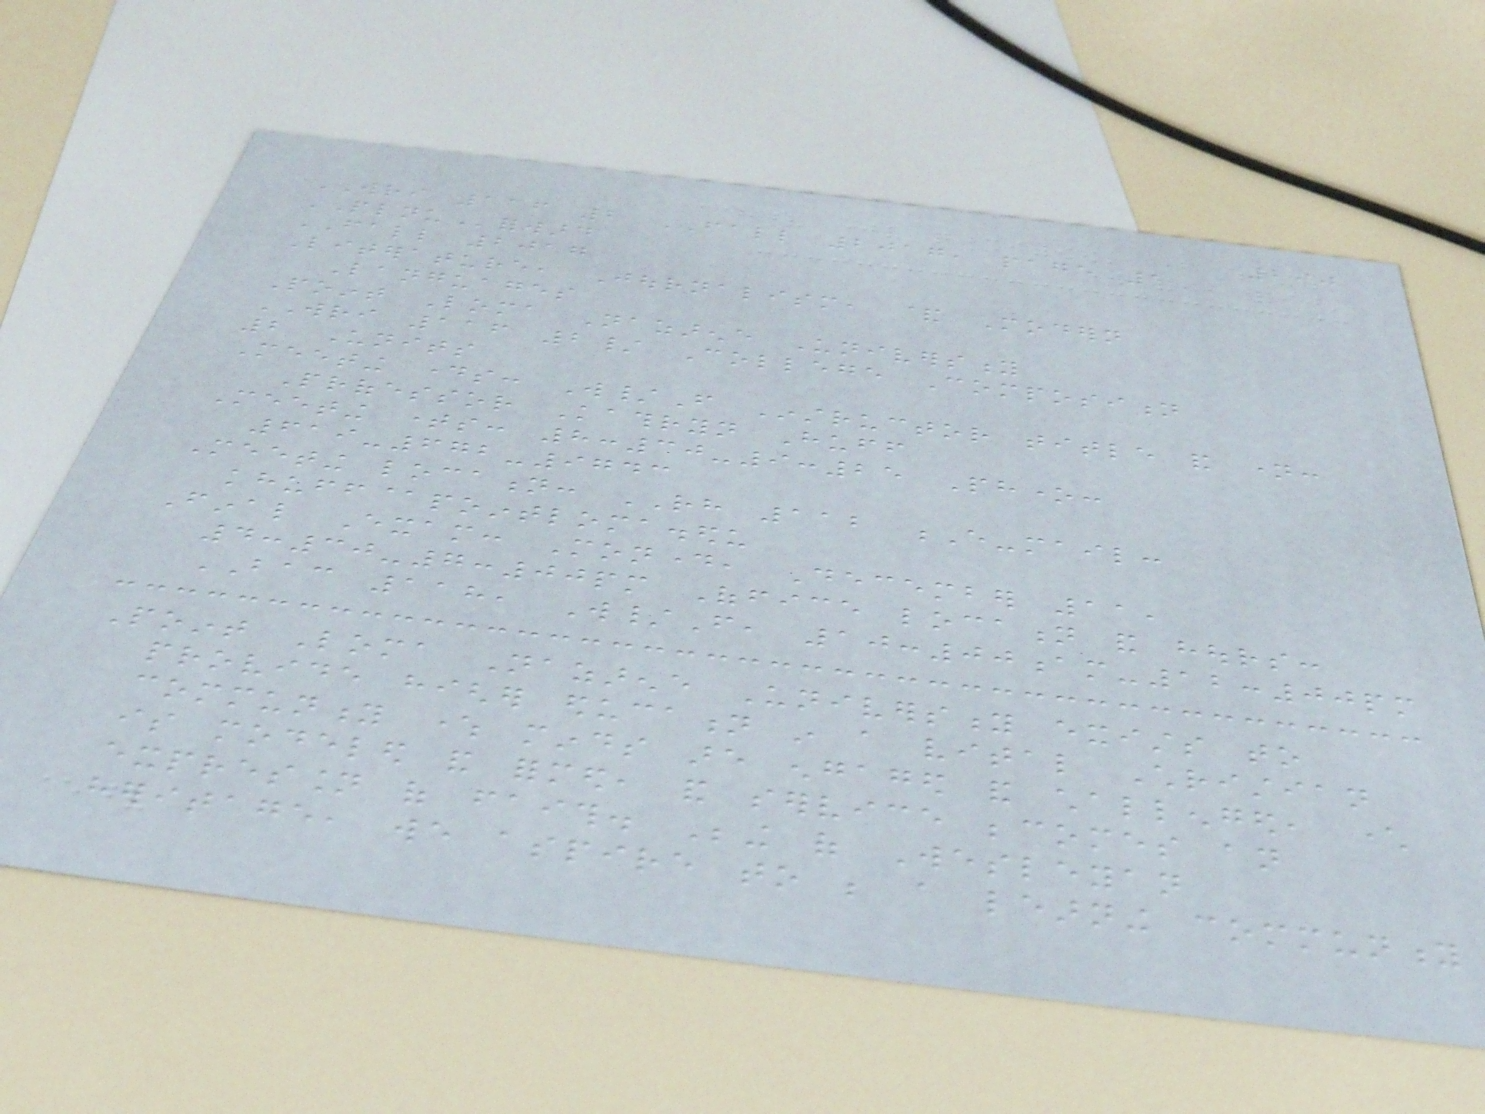290
WRI 116 2 FALL 2017, page 1
PLNUforward
FALL 2017
Literature, Journalism, & Modern
Languages
Point Loma Nazarene University
WRI 116 2/ College Composition
2 Units
Meeting days: W/F Instructor title and name:
Professor Kathryn Huff
Meeting times: 8:30-9:25 Phone:
619-672-9743
Meeting location: RH 112 E-mail:
khuff@pointloma.edu
Final Exam: Monday, December 11,
4:30-7:00pm Office location and hours:
BAC 118, W/F, 10:00am-12:00pm
Point Loma Nazarene University exists to
provide higher education in a vital Christian
community where minds are engaged and challenged, character
is modeled and formed, and service becomes an
expression of faith. Being of Wesleyan
heritage, we aspire to be a learning community
